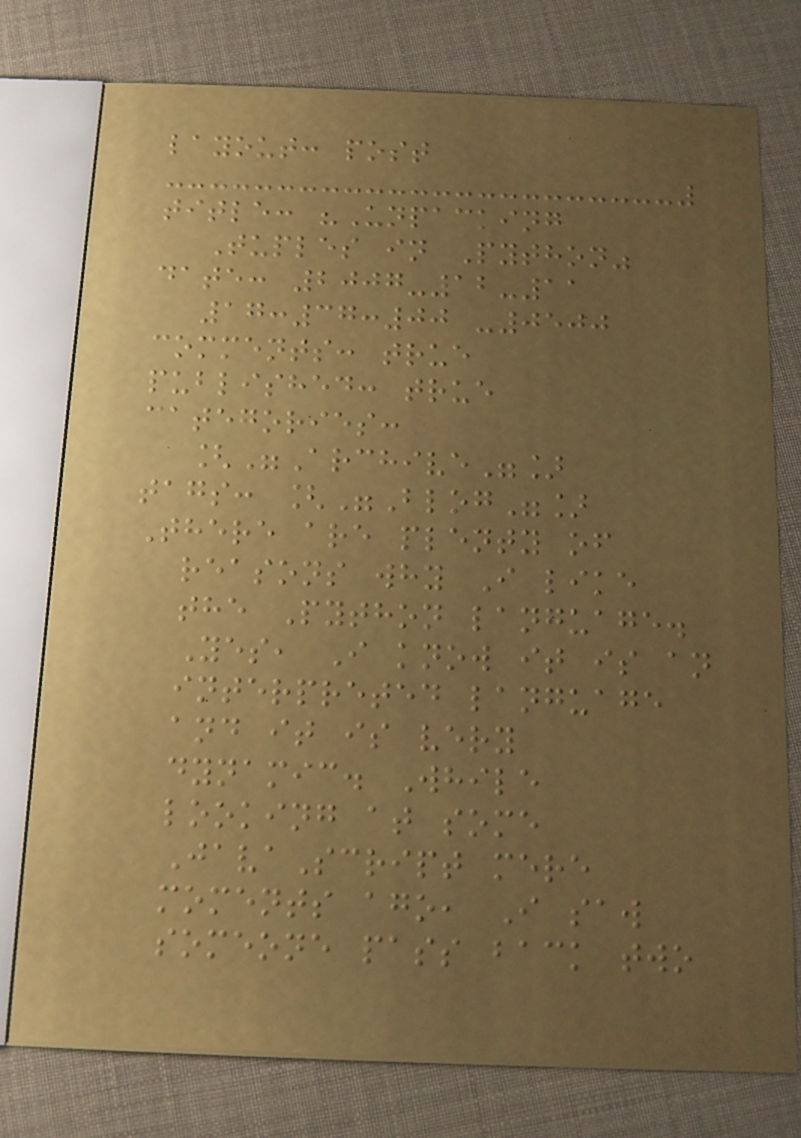layout: post
title: "Unpacking
Tuples in Python"
date: 2007-12-11
17:37:00 -0500
comments: true
published: true
categories:
["Archive"]
tags: ["Blog"]
There are plenty of
reasons why I like
the Python language.
Yes, I know it is an
interpreted language
and it is very
dynamic. While
looking at some
JavaScript mere
moments ago, I saw
someone pass back two
